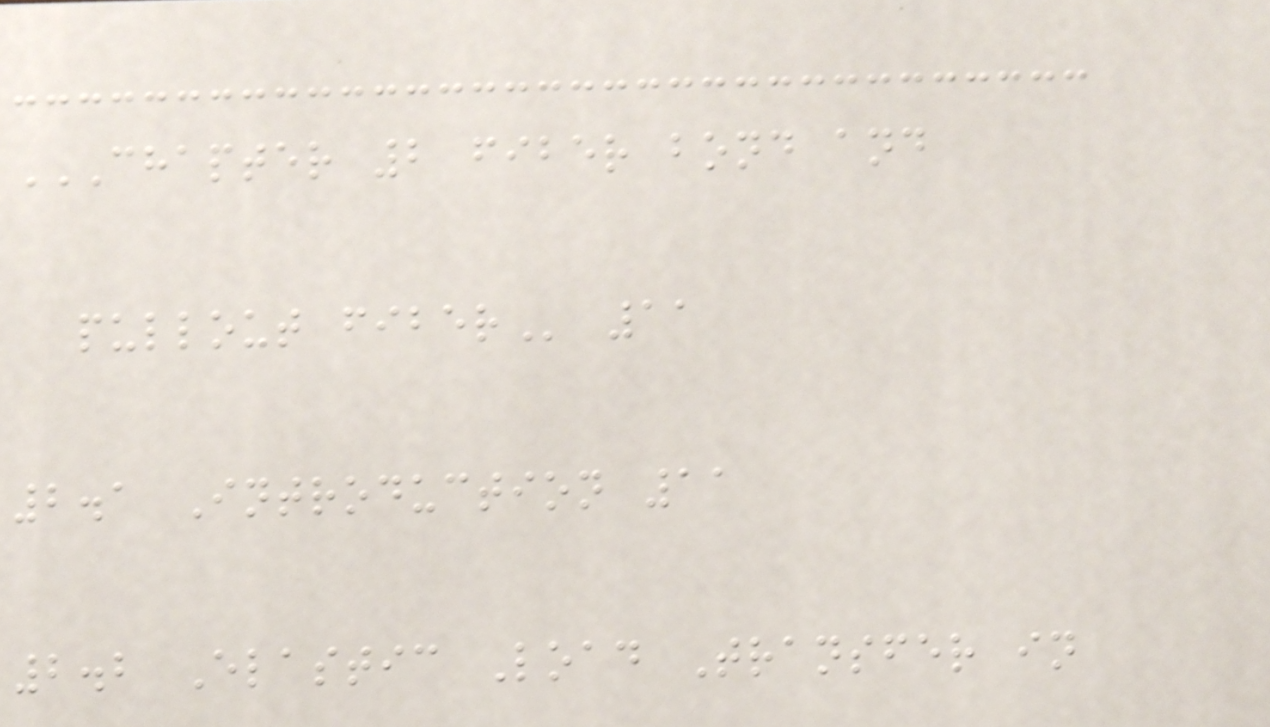CHAPTER 2 FIBER BOND AND
PULLOUT FIBER 11
2.1 Introduction 11
2.2 Elastic Load Transfer in
